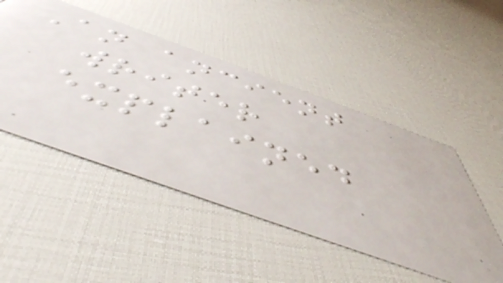An ancient
writer
explained
